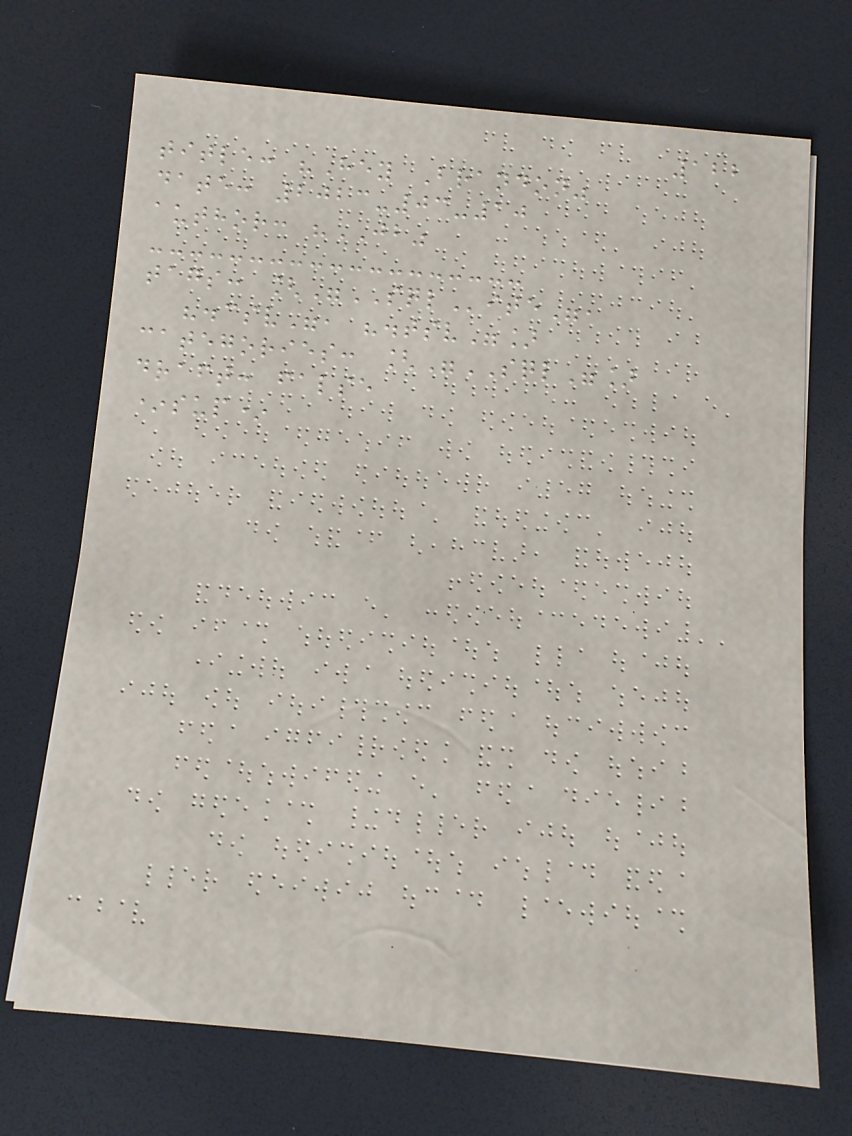122
title: "Hey Brandon"
date: 2023-03-10
author: "JB"
tags: ["SQLite",
".csv", ".tsv"]
categories: ["SQL"]
draft: false
*sup*
